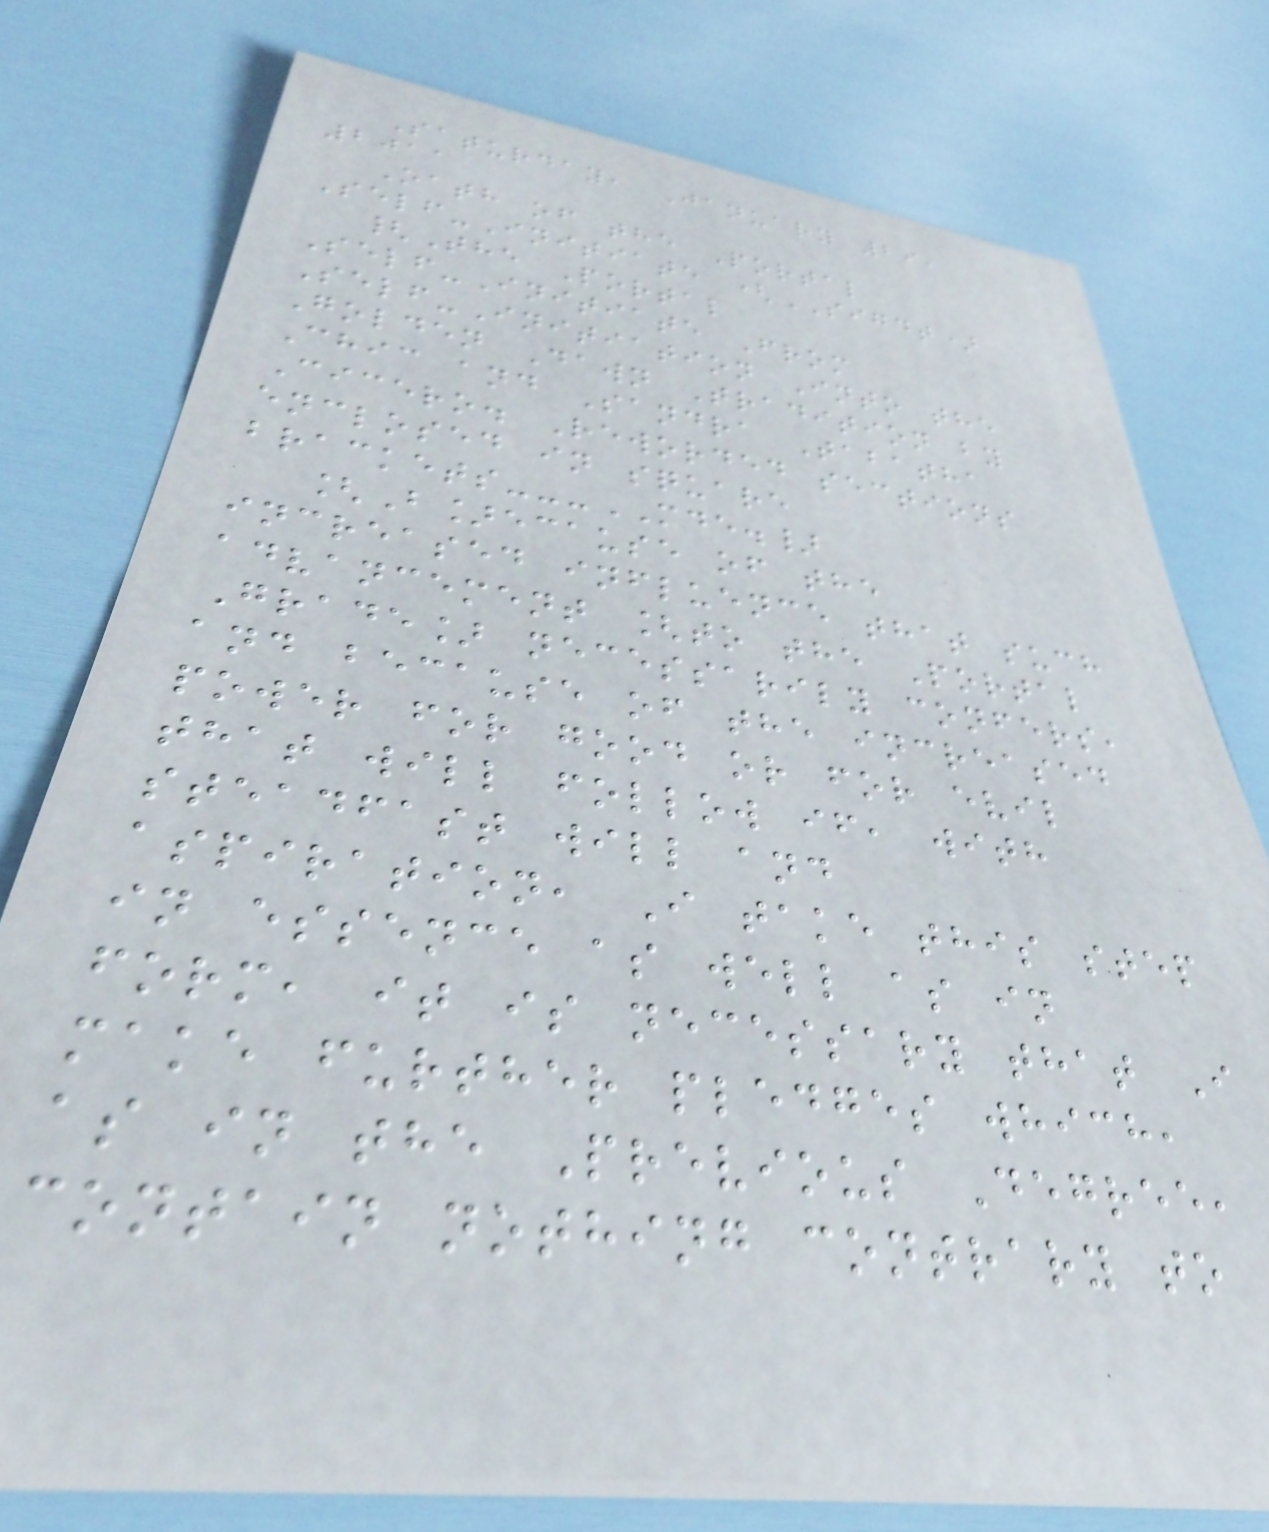Saturday, January 29,
2011
Oath of the Portal
Self-Initiate (SIGDT)
{The Portal
Self-Initiate From
Self-Initiation Into the
Golden Dawn Tradition by
Chic and Sandra Tabatha
Cicero. Reworded sections
enclosed in square
brackets---MDE.}
[B]ecause of the
increased influence that such
advancement [to the Portal
Grade] necessarily confers,
and because of the increased
power for good or for evil
that will follow if, with
steadfast will and
aspiration, I take this step
in essence as well as in
form, it is necessary that I
make further pledges which,
as in the Previous Degree,
contain nothing contrary to
